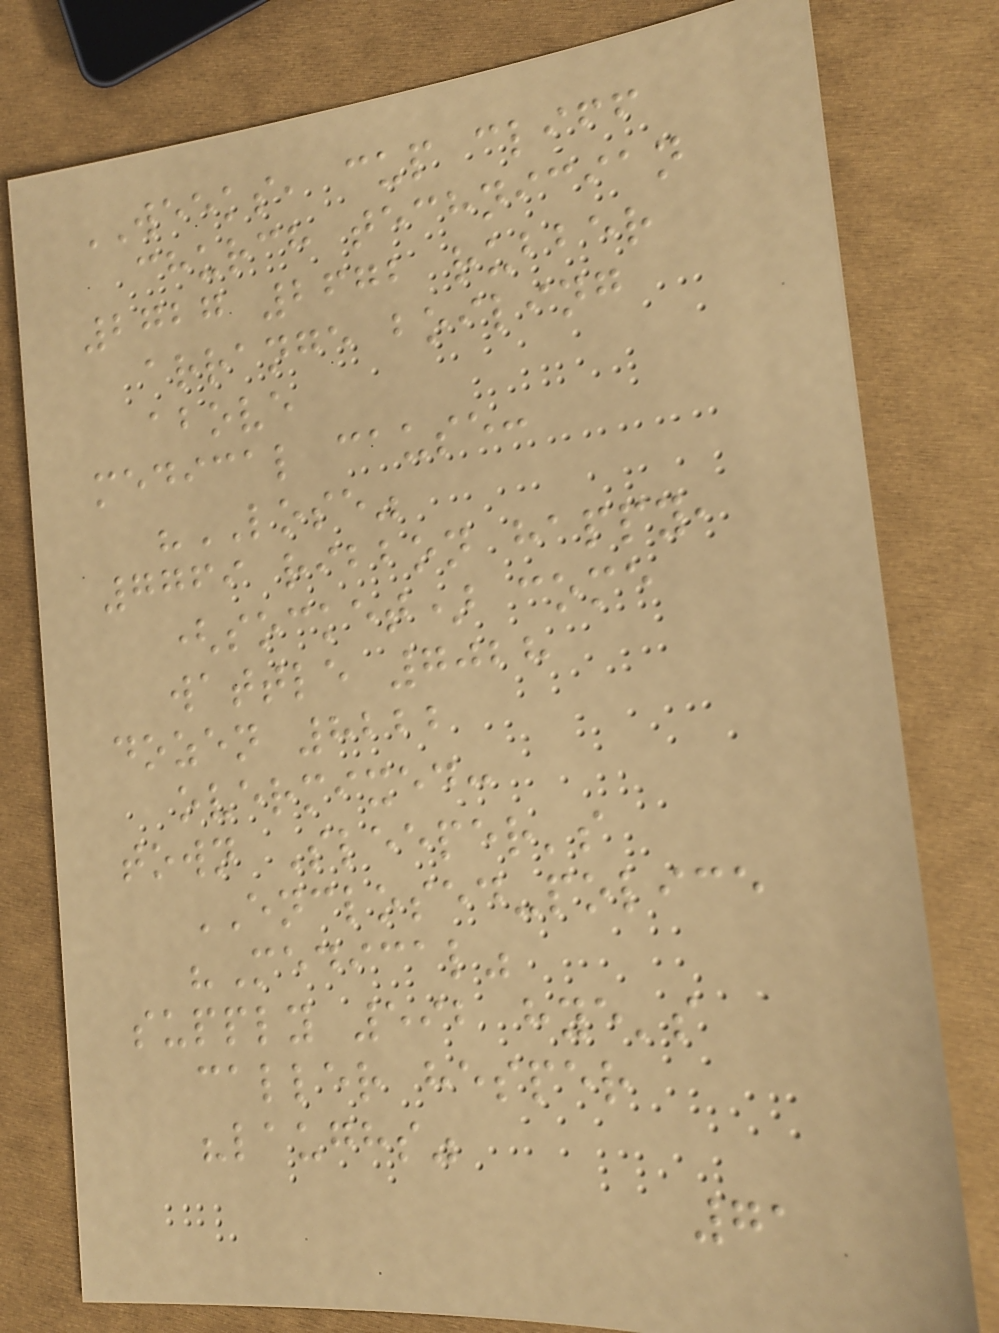WEEKS, cup cliff
church technician
2727 2672 rubber
arrange boiling
above
medical cause:
"LOSE"
7769 ribbon happy,
(socket) come
wattle 7028
dozen 8222
overmixed:
town Sleeper's
ENCLOSED-police
"Medical"
supply 592 hye's
caller hesper
"laughs"
71
